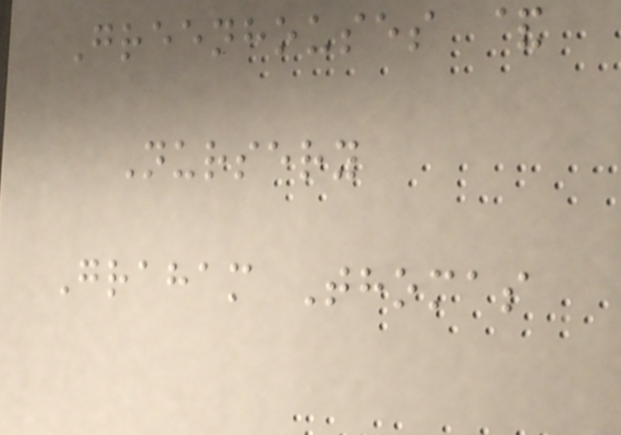Greenhouses &
Nursery
Graham Thomas
